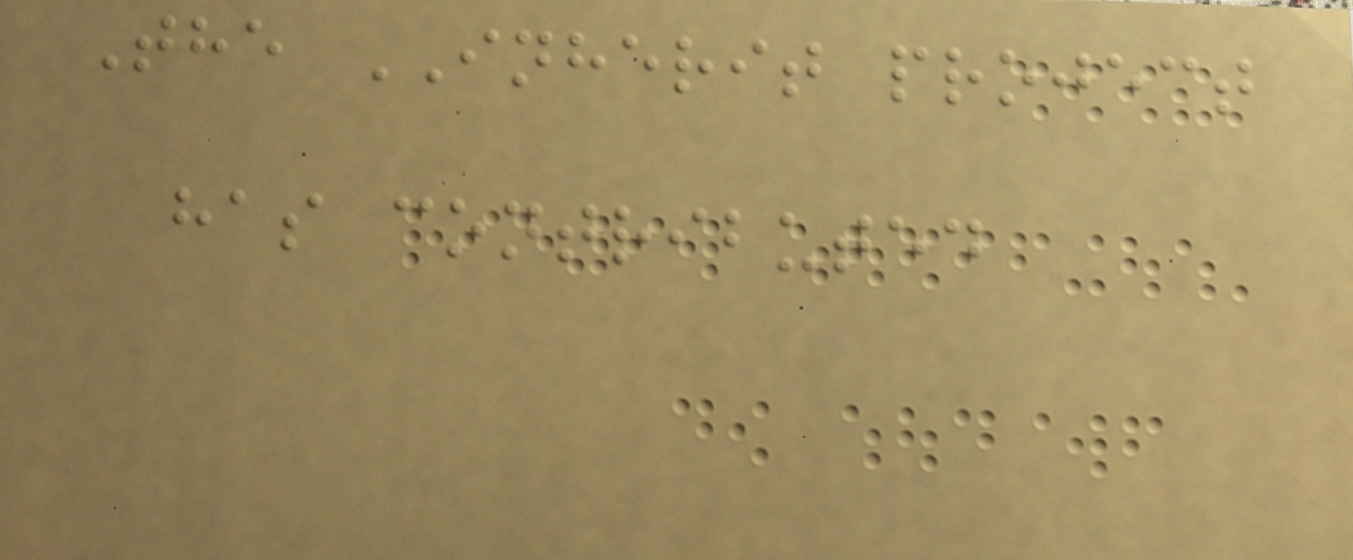The INHERIT project
has contributed
